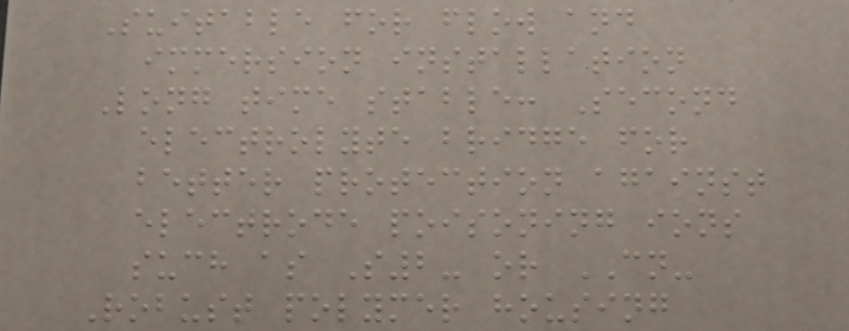Suitable for flow and
immersion installation
Long time stable: Second
electrolyte bridge for
better protection against
electrode poisoning ions
such as S2- or CN-
Robust polymer housing
